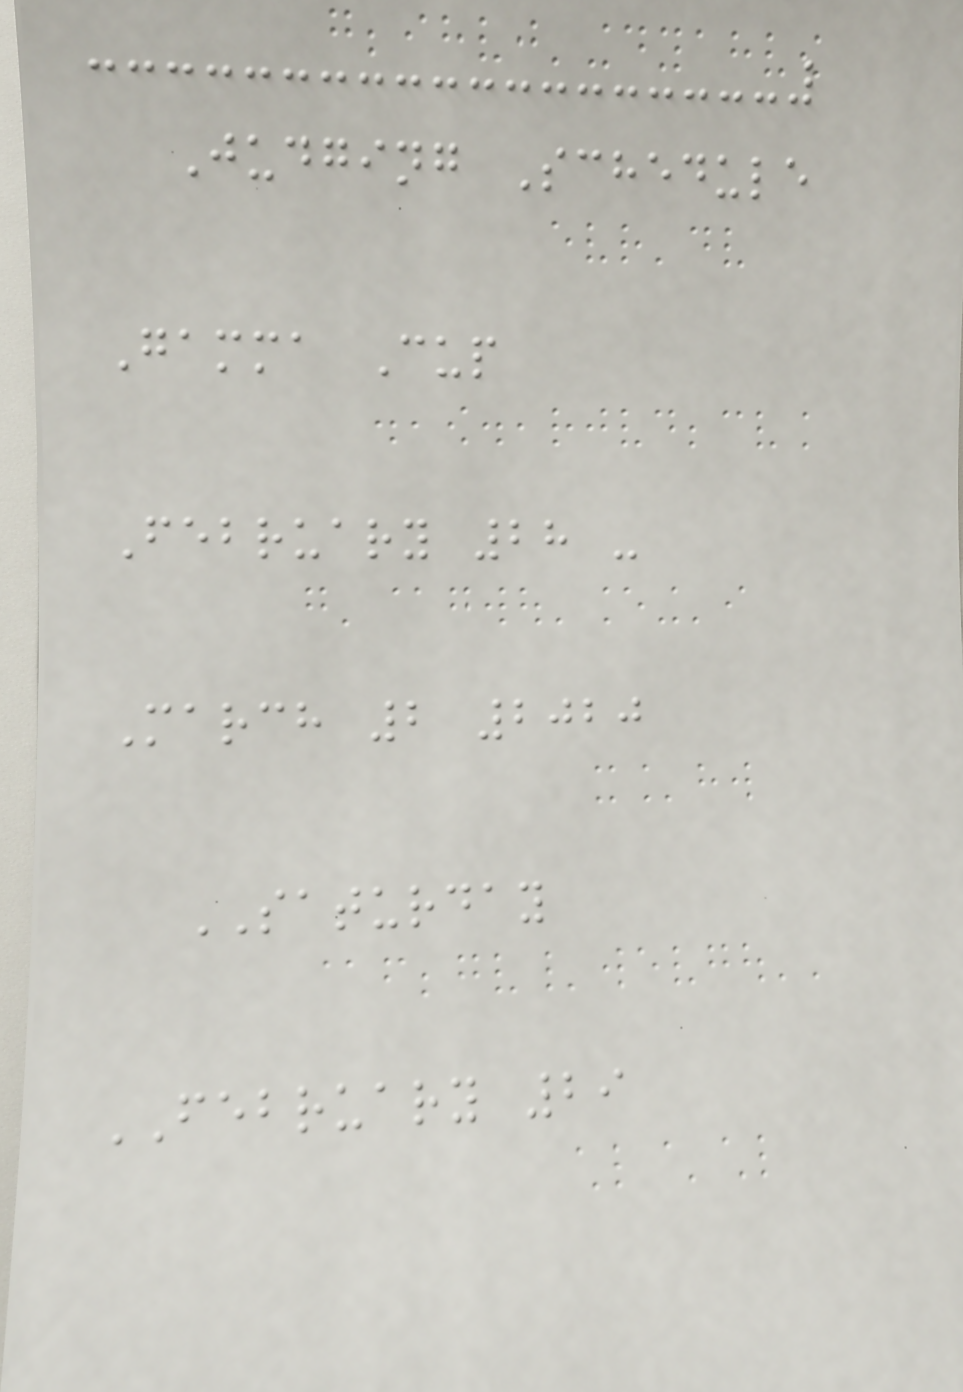Judging Schedule
Gamma Cup
February 28 -
March 2 2020
SATURDAY
FEBRUARY 29
